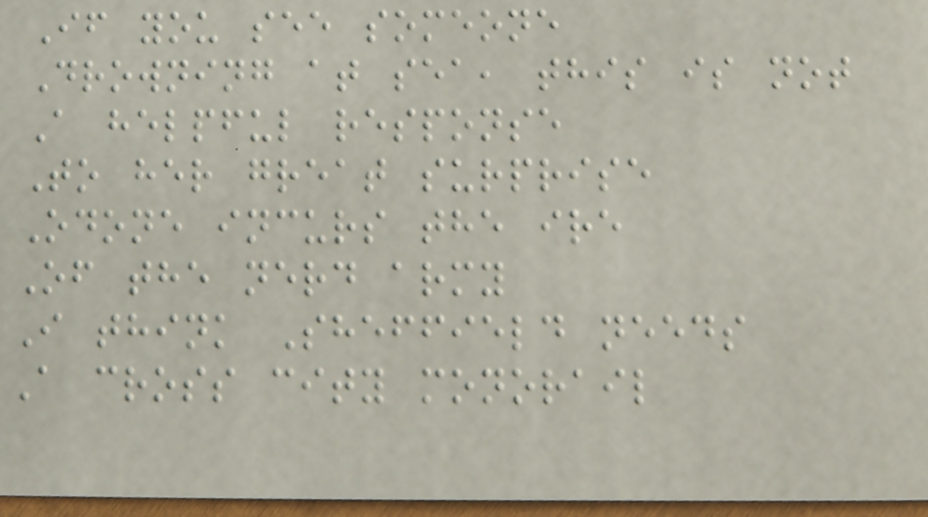If you see someone
Drowning at sea, this is not
A helpful response
To her great surprise
Odone incurs the ire
Of the nerd army
I think Sheffield needs
A cross city monorail
